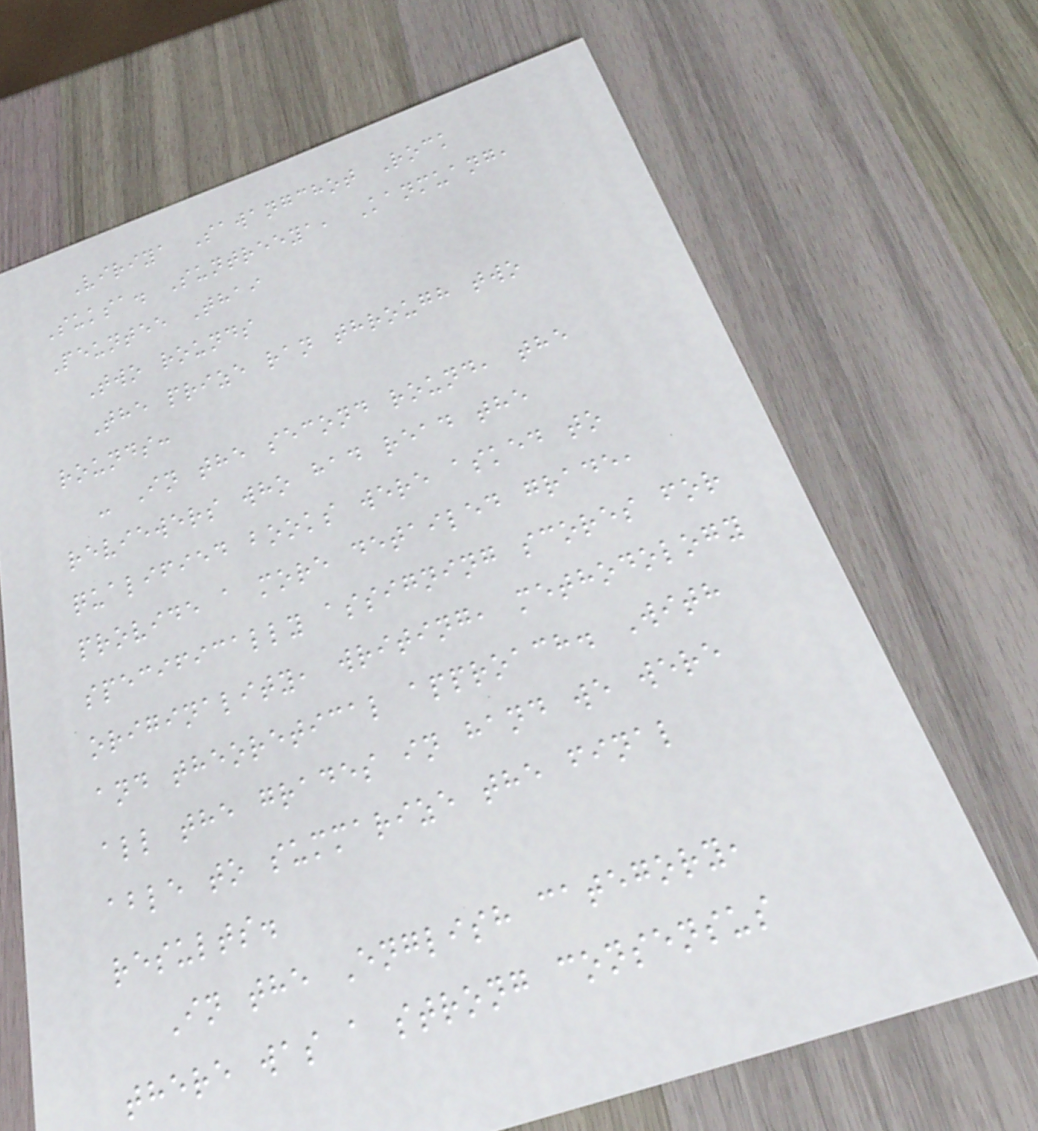Viriya Sawangchot Rock
Suksa. Suntreeya, Kanmuang,
Peuntee Thai
Two rounds
The prize ran through two
rounds:
- In the second round, the
reviewers who had read the
qualified books were asked to
provide a more detailed grade,
specifically assigning scores for
originality, writing, methodology
and theoretical approach. With
all the grades in hand we were
able to summarize the final
results.
In the English category,
there was a strong consensus
